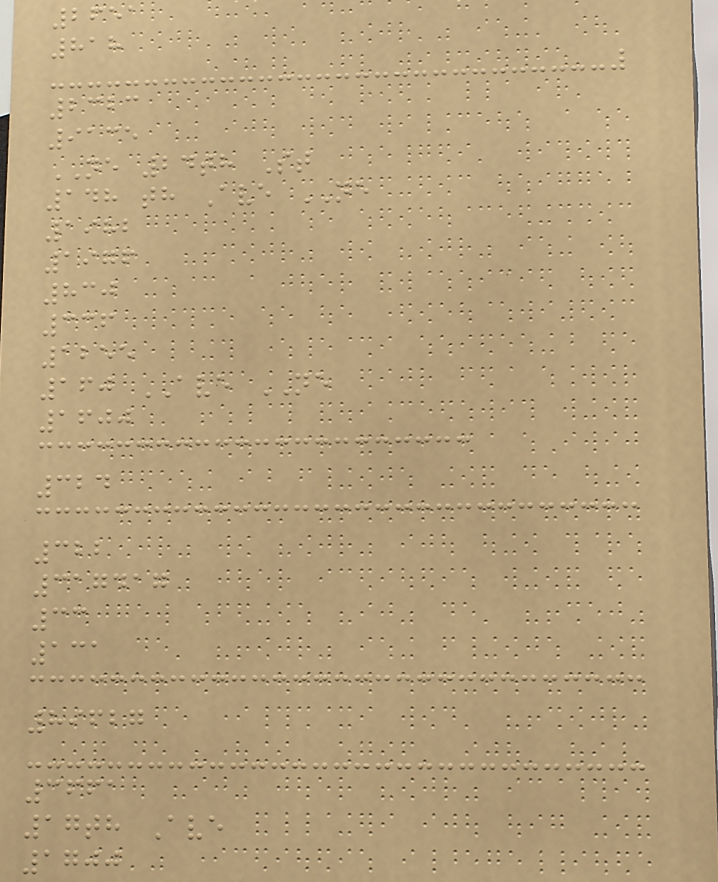2651
818
2323
9135
NE 24th St
148 th Ave NE
1982
1976
830
336
1255
160 AVE NE
1600
324
322
317417
33
131
89627
3661
17th Ave
1700
